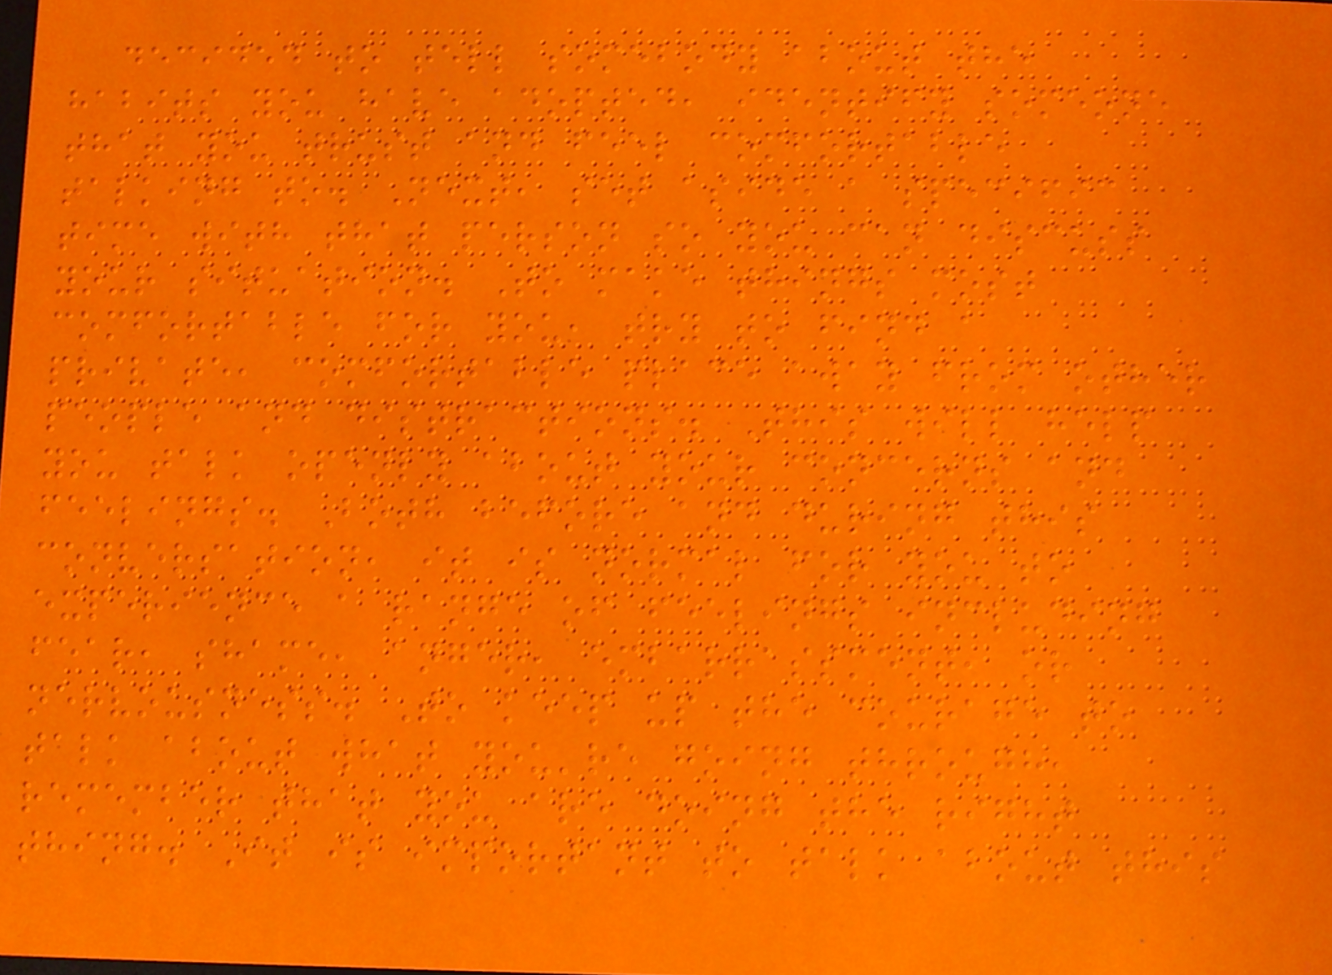decided to tell somebody about the
habits you have adopted, identify someone
that you trust and feel comfortable
talking to. Next, set aside a specific
time with that person so you can discuss
your situation. To make things most
comfortable for you, try to find a
private, comfortable place away from other
people and distractions. This will help
you talk openly about your concerns and
feelings. Both before and during this
conversation, it is normal for you to
experience a range of feelings including
fear, shame, anger, embarrassment, or
nervousness. To keep up the courage to
talk about what you're going through,
remember that you are doing the right
thing. It is important to talk about this
